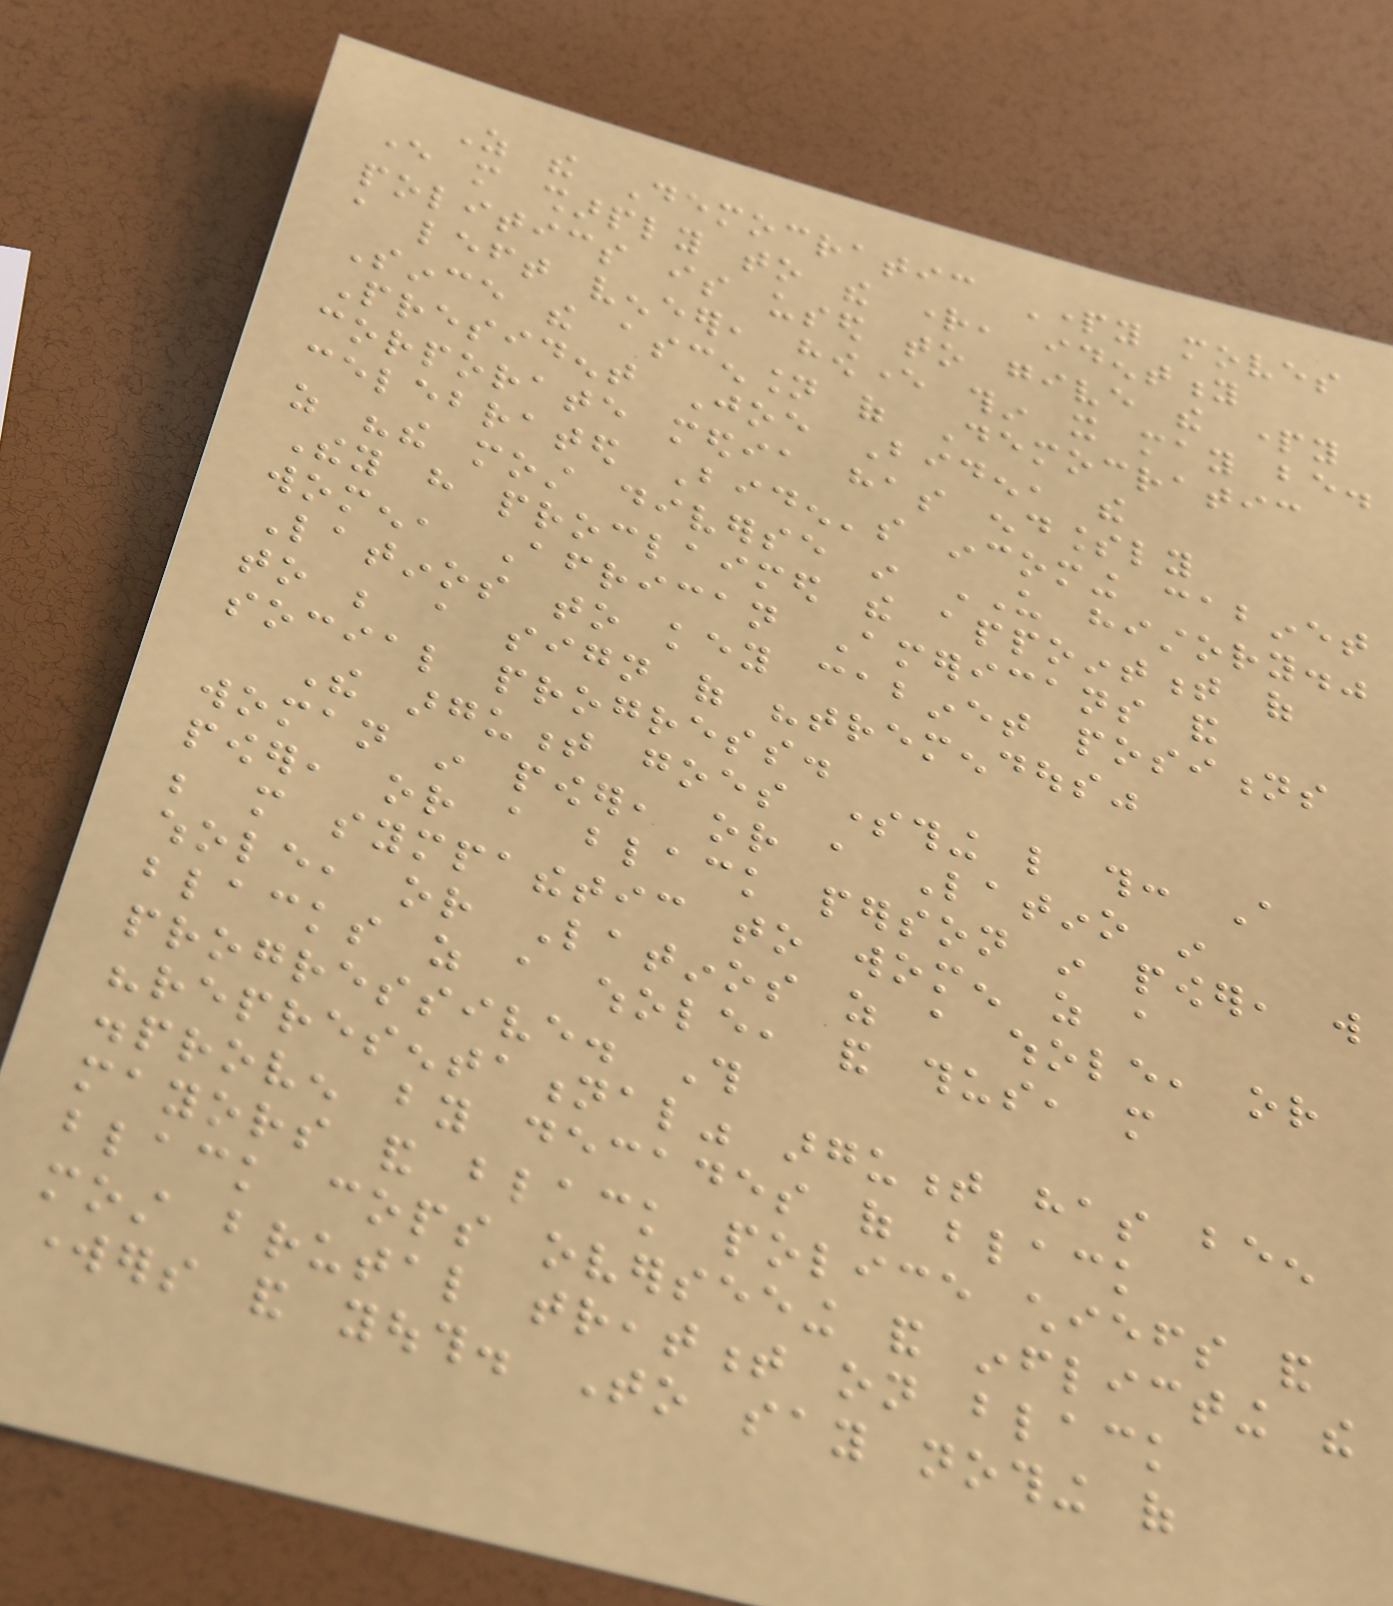As the Democratic Party moves
ever more sharply to the right, identity
politics is used to give the party
a left veneer, however thin it may be.
Since the ascension of Democratic
President Joe Biden, the
corporate media has endlessly
celebrated Biden's incoming cabinet
as "the most diverse in US history."
They have proclaimed the appointment of
women, African Americans and
Latinos to key cabinet positions
to be a sign of "tremendous"
social progress.
The argument goes something like this: A
woman in power, or a Latino in
power, or a black person in power, will
be more sympathetic to women as a
whole, or Latinos as a whole, or
blacks as a whole, and thus, more
progressive. This
"representational" argument has been
disproven by decades of black
mayors and black police chiefs and
black cops overseeing and inflicting the
most brutal treatment on black
workers and youth. To say nothing of
